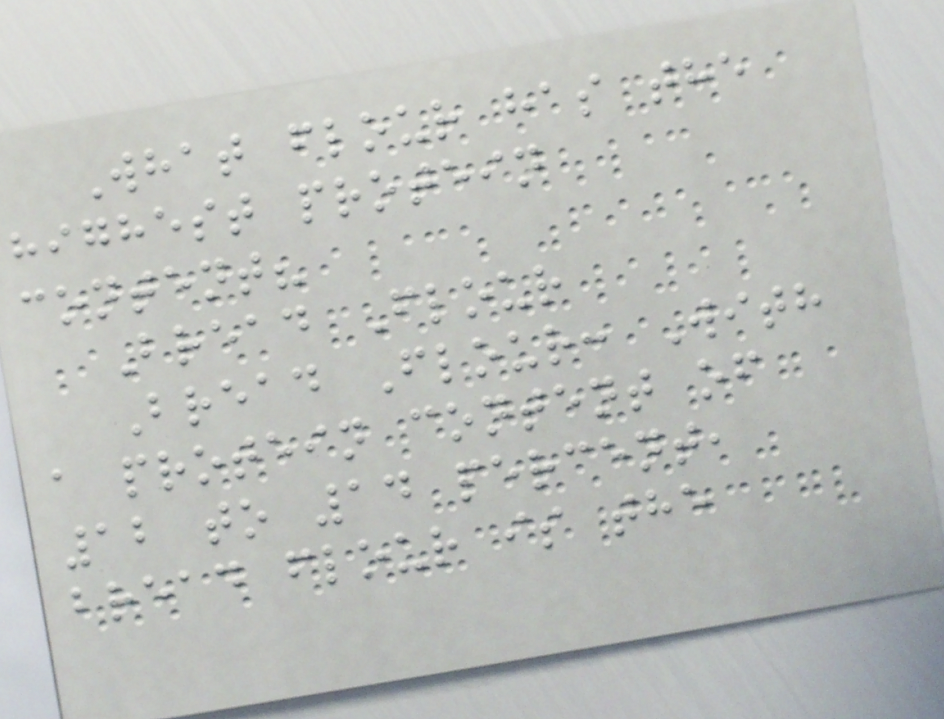What flour has the
highest protein
content?
Bread Flour
Bread Flour: With
a protein content of
12 to 14 percent,
bread flour is the
